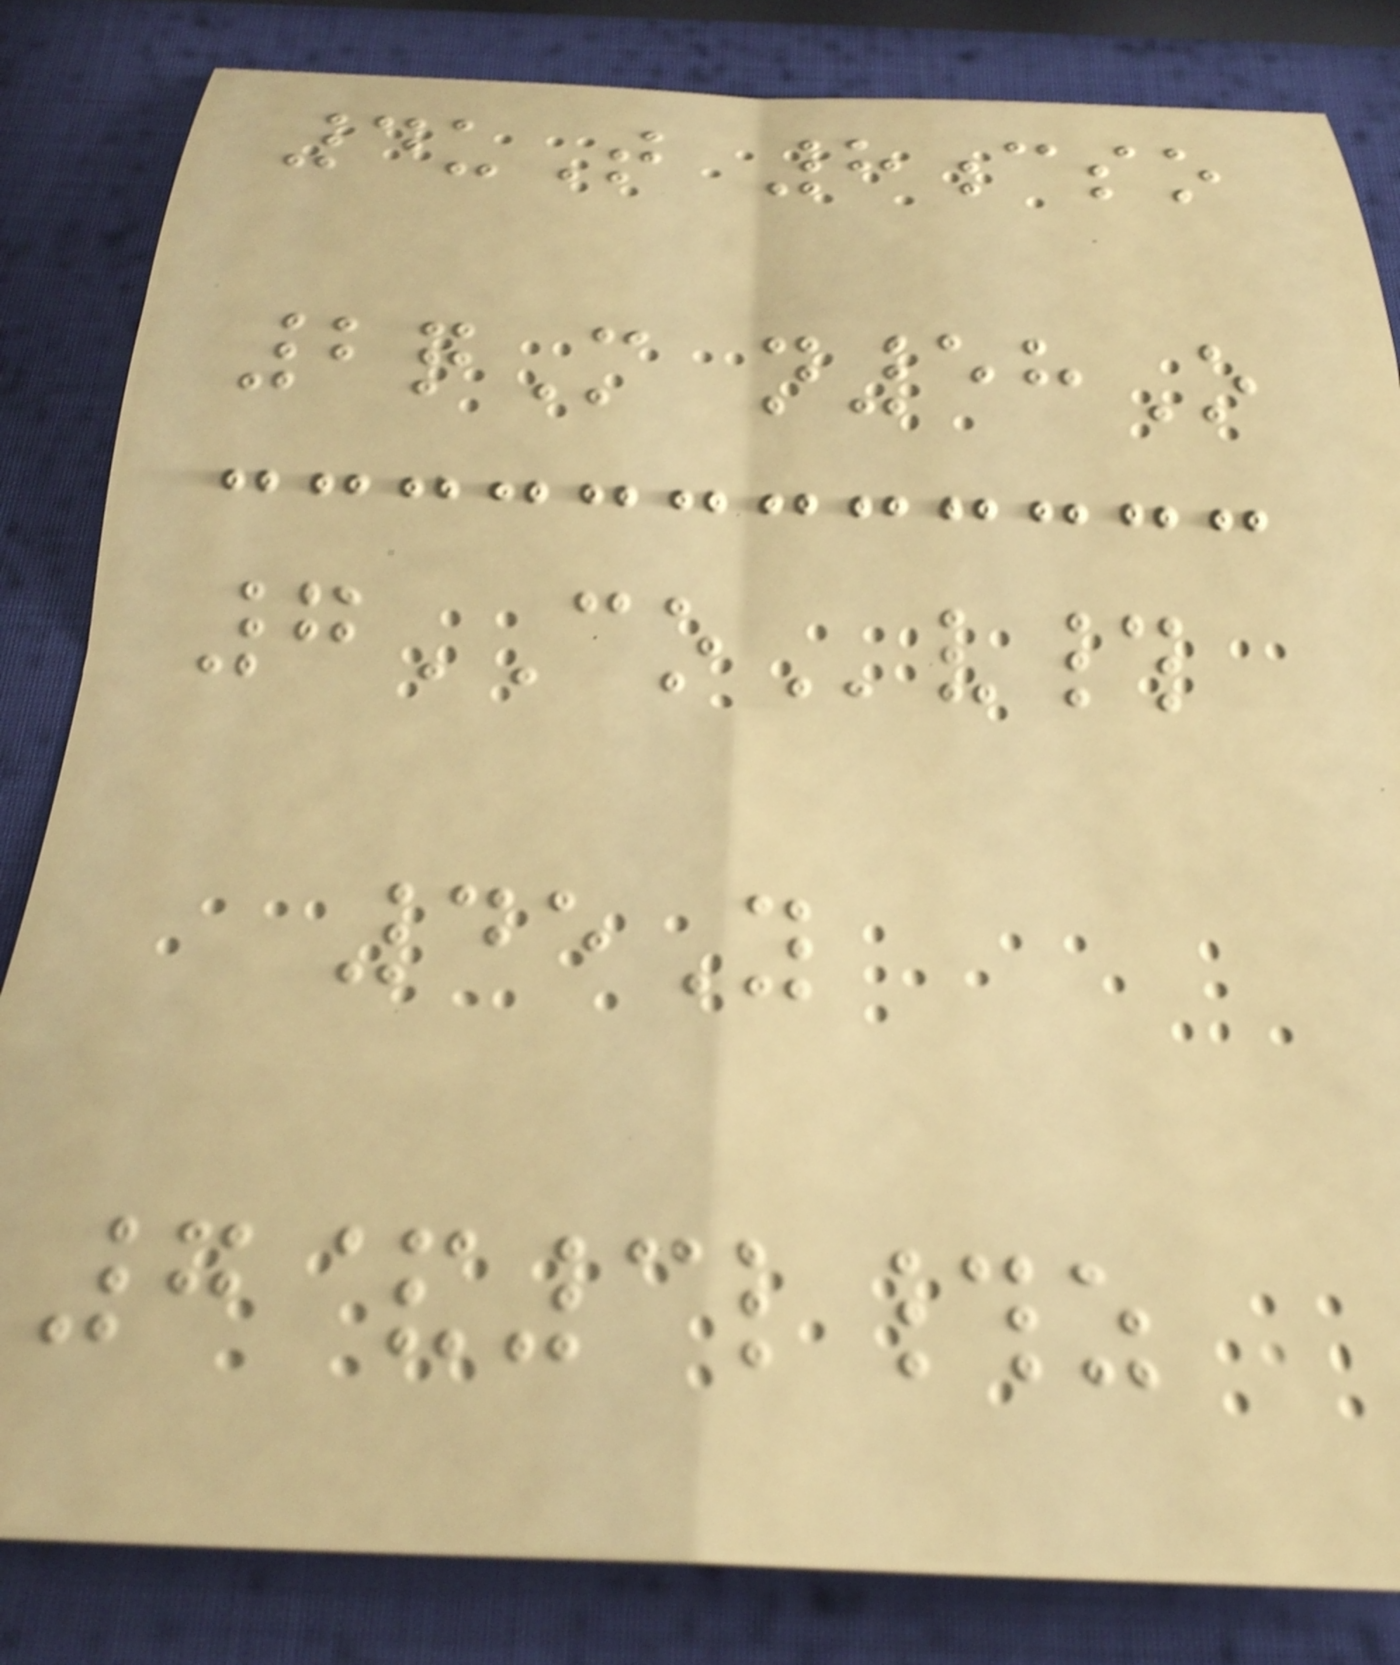4uT 8cso
2qM n58O
7COv#
45Y
7&3l#z
